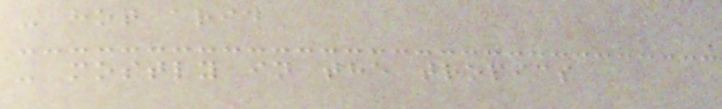- hot arid
- mostly in the tropics
